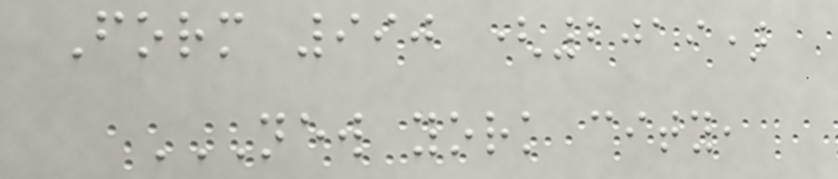Form 990 (2019)
NEW YORK CITY,
